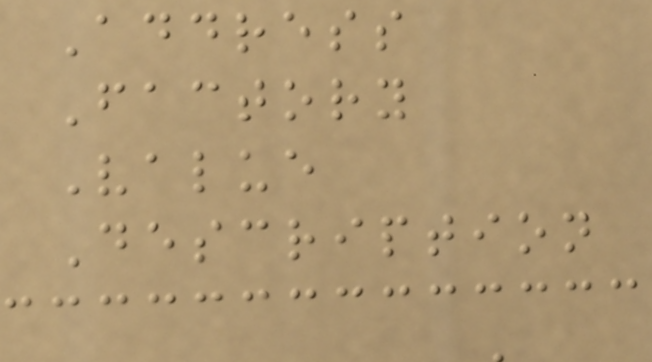Address
Factory
Value
Description
